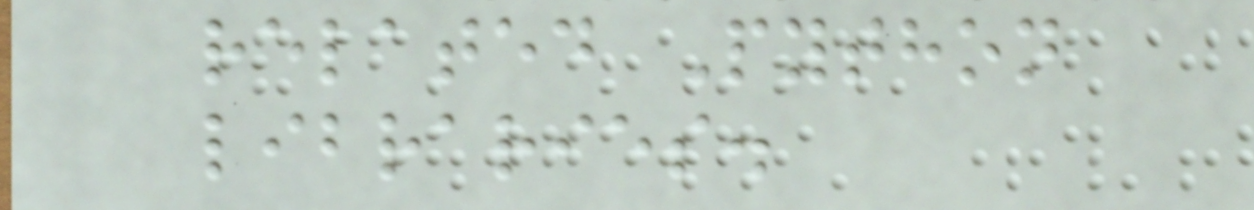related Python
libraries.
